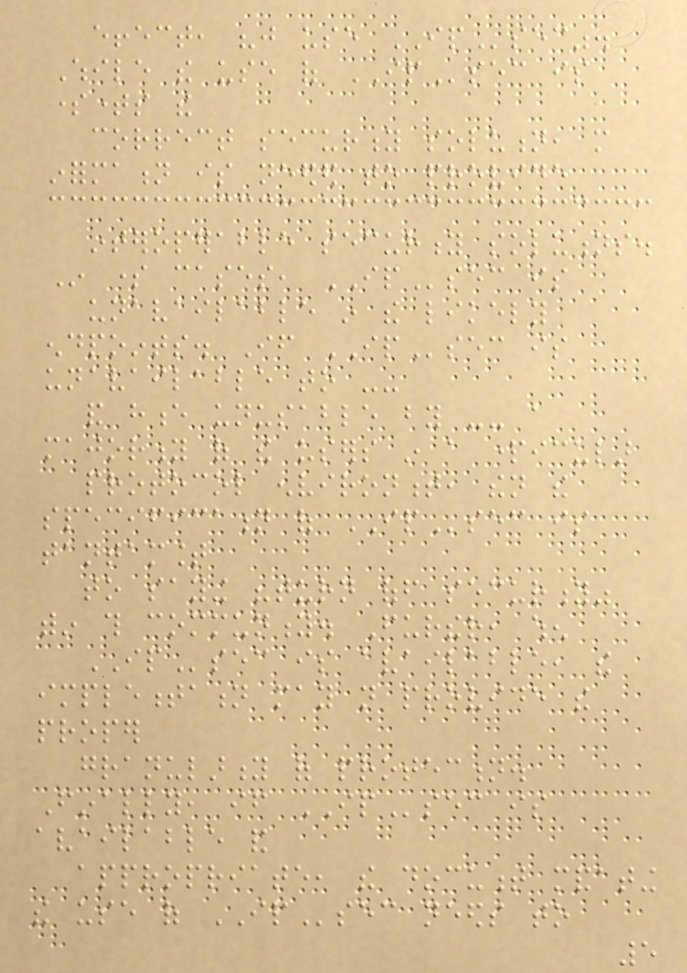effect, "just use IPsec".
While the use of IPsec is
sometimes the
correct security solution, more
information is needed to provide
interoperable security solutions.
In some cases, IPsec is
unavailable in the likely
endpoints. If IPsec is
unavailable to --
and hence unusable by -- a
majority of the users in a particular
protocol environment, then the
specification of IPsec is
tantamount
to saying "turn off security"
within this community. Further, when
IPsec is available, the
implementation may not provide the
proper
granularity of protection.
Finally, if IPsec is
available and
appropriate, the document mandating
the use of IPsec needs to
5
